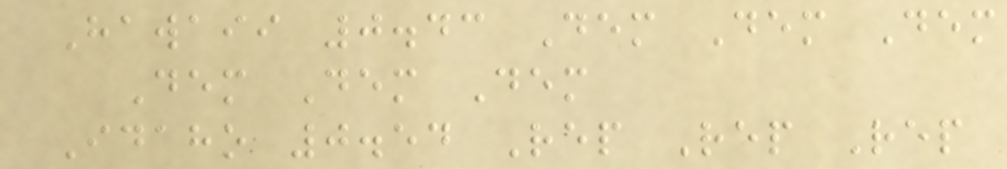Hawaii 0.43 Dem Dem Dem
Dem Dem Dem
Idaho 0.54 Rep Rep Rep
